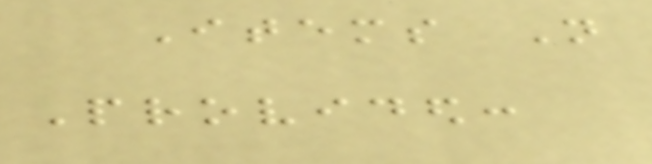Items Not
Provided:
